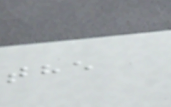the
